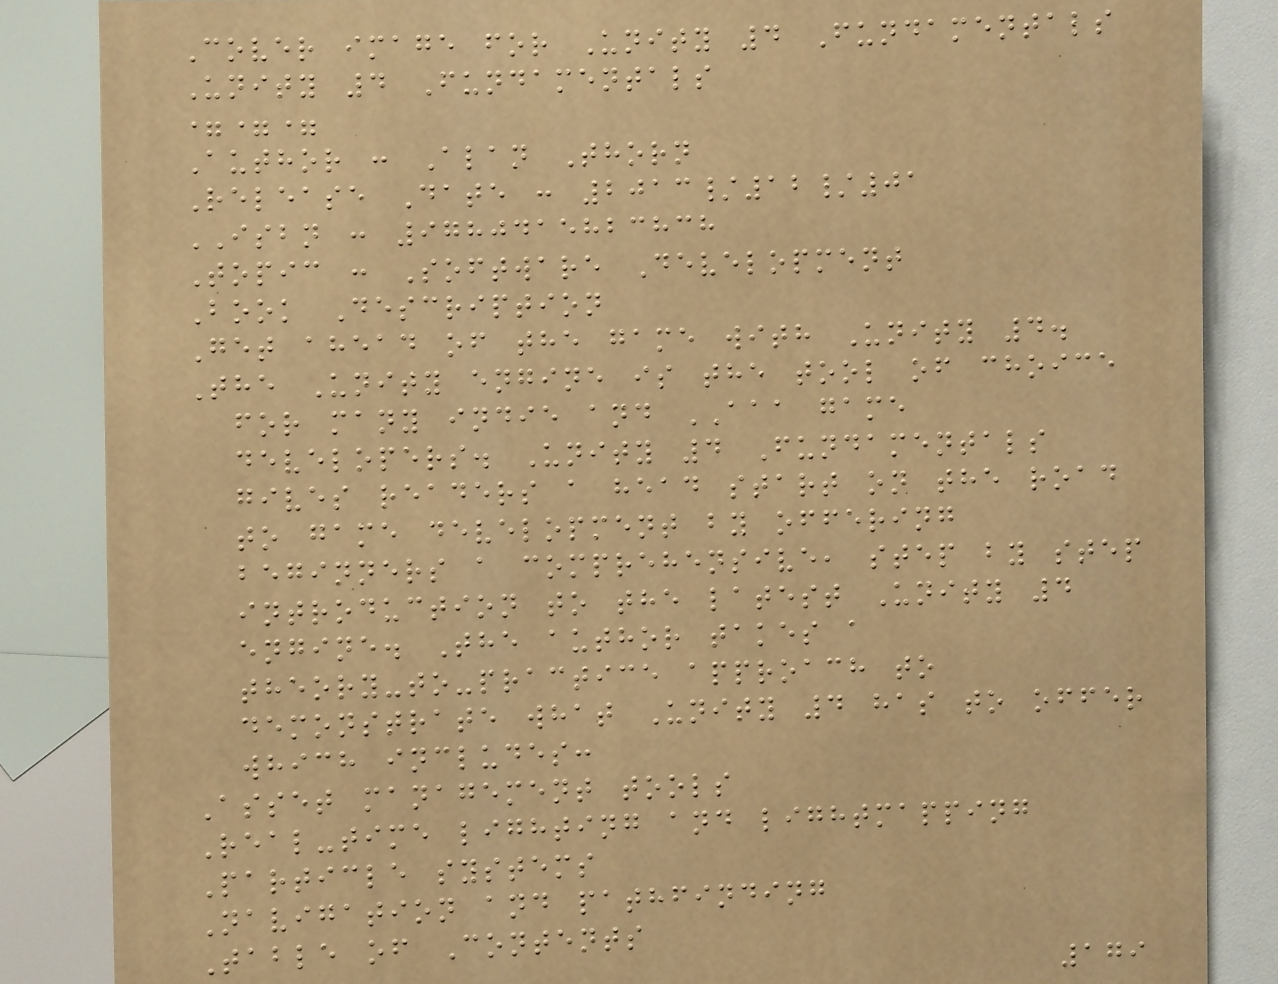Cover image for Unity 4 Fundamentals
Unity 4 Fundamentals
===
Author : Alan Thorn
Release Date : 2013/12/01
ISBN : 9780415823838
Topic : Software Development
Book Description
Get ahead of the game with Unity 4.
The Unity engine is the tool of choice
for many indie and AAA game
developers. Unity 4 Fundamentals
gives readers a head start on the road
to game development by offering
beginners a comprehensive, step by step
introduction to the latest Unity 4
engine. The author takes a
theory-to-practice approach to
demonstrate what Unity 4 has to offer
which includes:
Asset management tools
Real-time lighting and lightmapping
Particle systems
Navigation and pathfinding
Table of Contents
179
